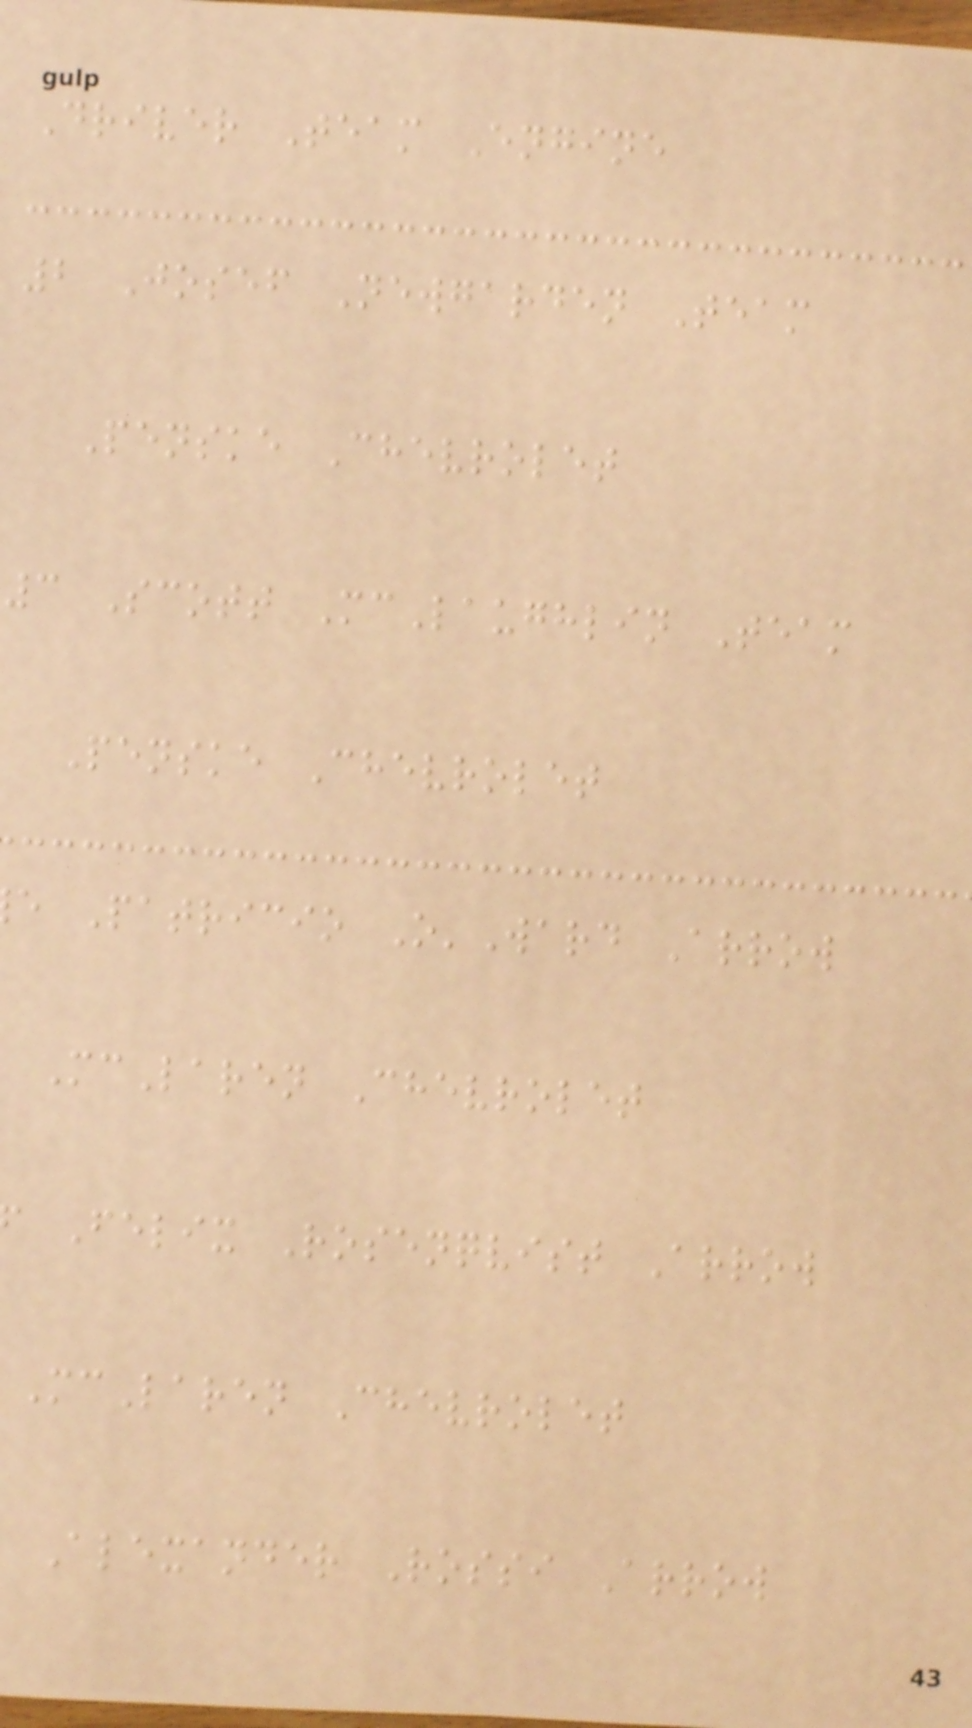Driver Team Engine
2 Josef Newgarden Team
Penske Chevrolet
3 Scott McLaughlin Team
Penske Chevrolet
e Patricio O'Ward Arrow
McLaren Chevrolet
Felix Rosenqvist Arrow
McLaren Chevrolet
Alexander Rossi Arrow
